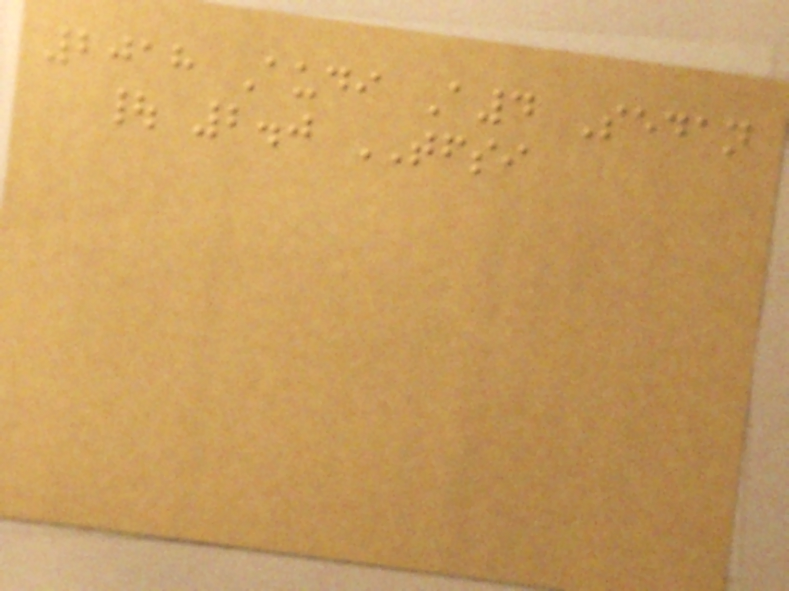2018 Audi A4 Sedan
| 2.0 TFSI
